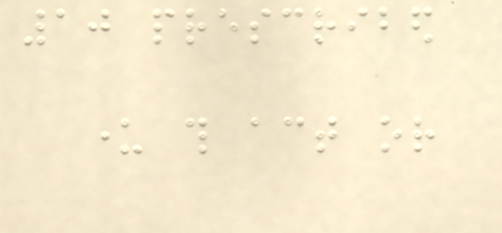10 prescribed
under this act or
